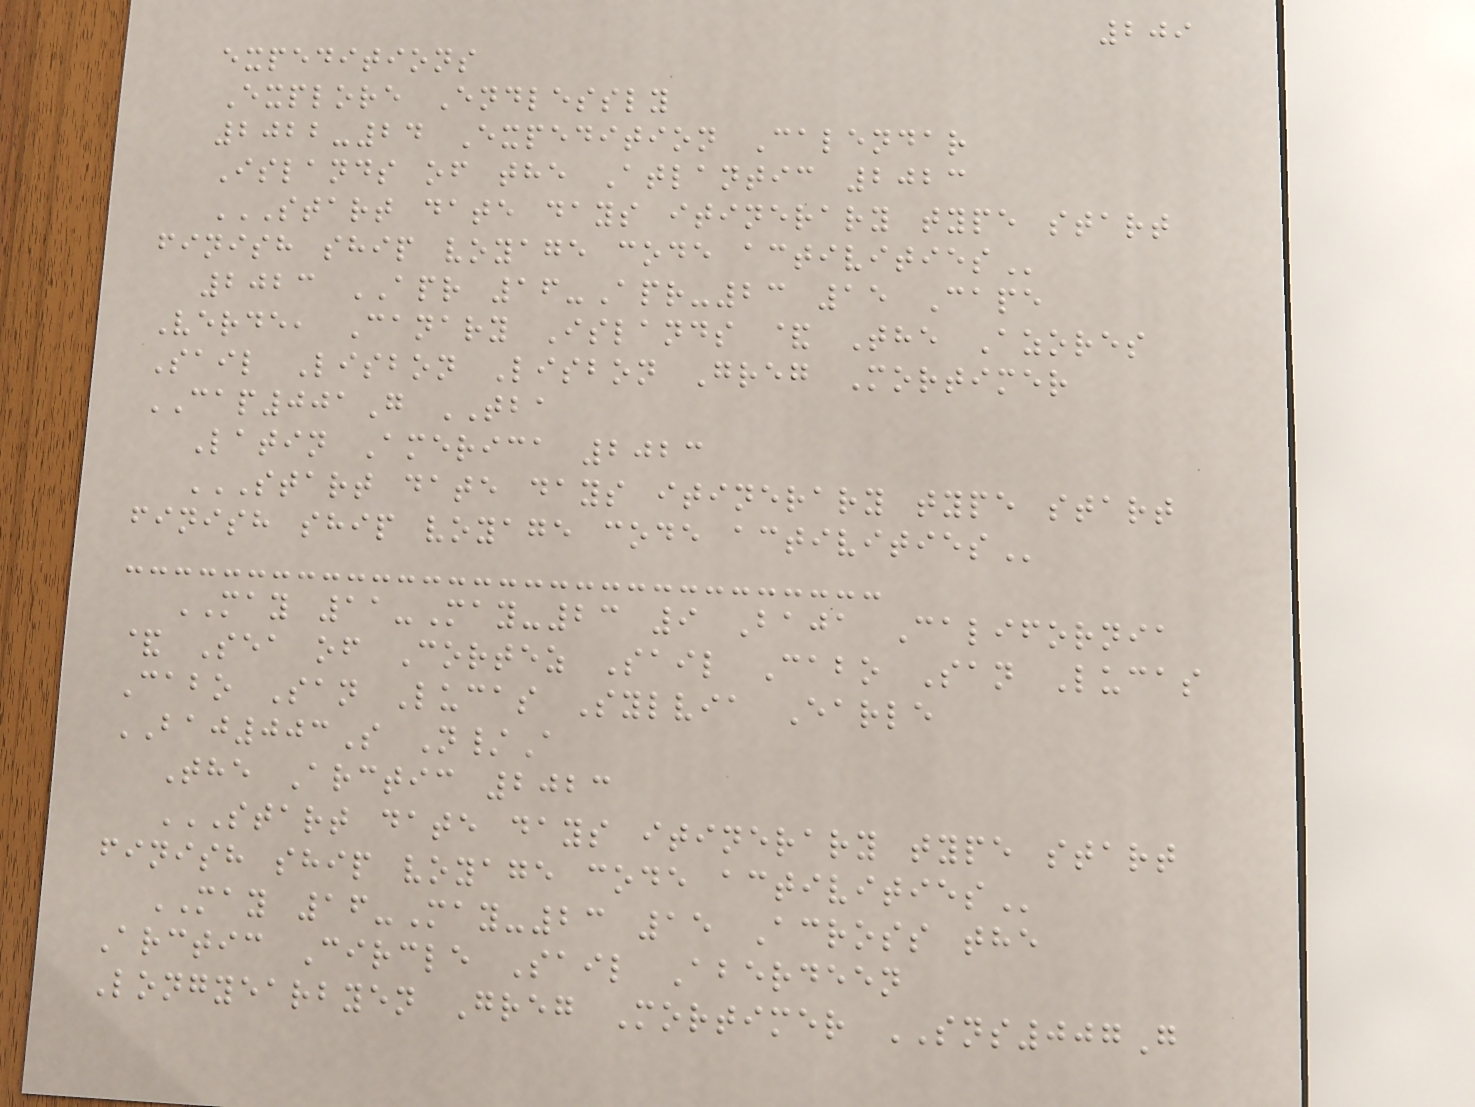209
expeditions
Explore Endlessly
2022-24 Expedition Calendar
Islands of the Atlantic 2023
START DATE DAYS ITINERARY TYPE START
FINISH SHIP VOYAGE CODE ACTIVITIES
2023 APR 16-Apr-23 15 Cape
Verde, Canary Islands & The Azores
Sail Lisbon Lisbon Greg Mortimer
CAP001G TBA
Latin America 2023
START DATE DAYS ITINERARY TYPE START
FINISH SHIP VOYAGE CODE ACTIVITIES
MAY 11-May-23 9 Baja California
& Sea of Cortez Sail Cabo San Lucas
Cabo San Lucas Sylvia Earle
BAJ003S N/A
The Arctic 2023
START DATE DAYS ITINERARY TYPE START
FINISH SHIP VOYAGE CODE ACTIVITIES
MAY 16-May-23 15 Across the
Arctic Circle Sail Aberdeen
Longyearbyen Greg Mortimer SNS007G
